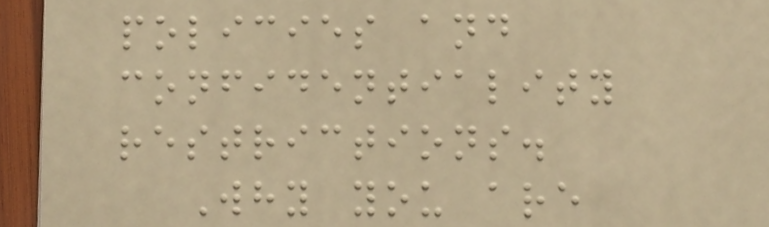policies and
confidentiality
restrictions.
Why you are
